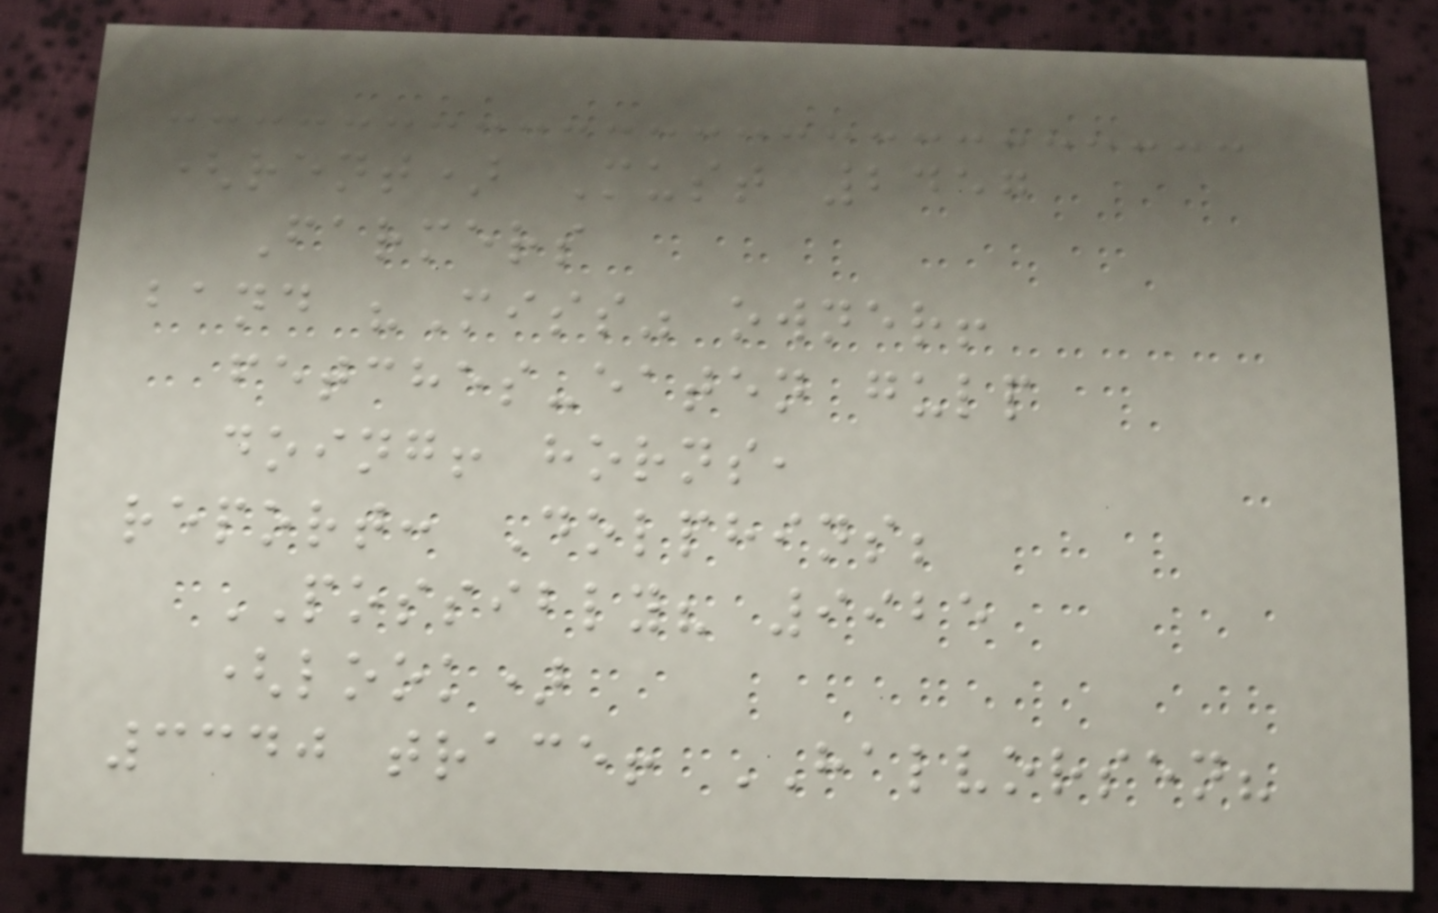(rent) Must 2457
Farmers
band "Miss" owner!
fetches-eaten gulp
doing! horns,
report: Dolphins;
POSSIBLY? 9925
(look)
3340 trace! HALVORSEN?
